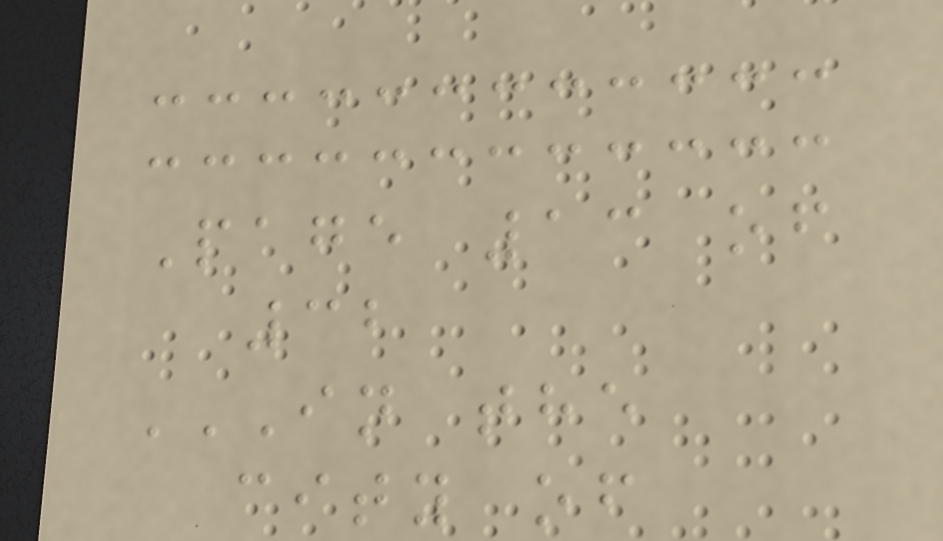Page 13 of
32
IN THE
CITY OF
